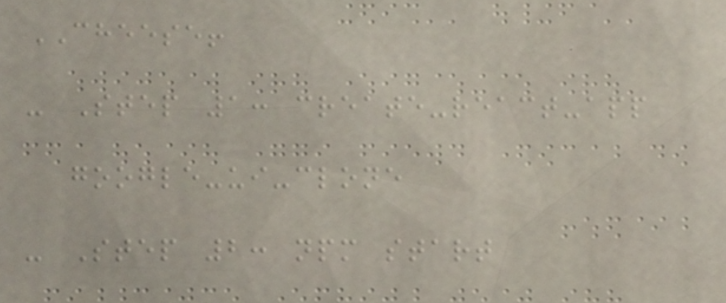CHEESE!
- Step 1: create-react-app
google-ui-clone
- Step 2: npm start
